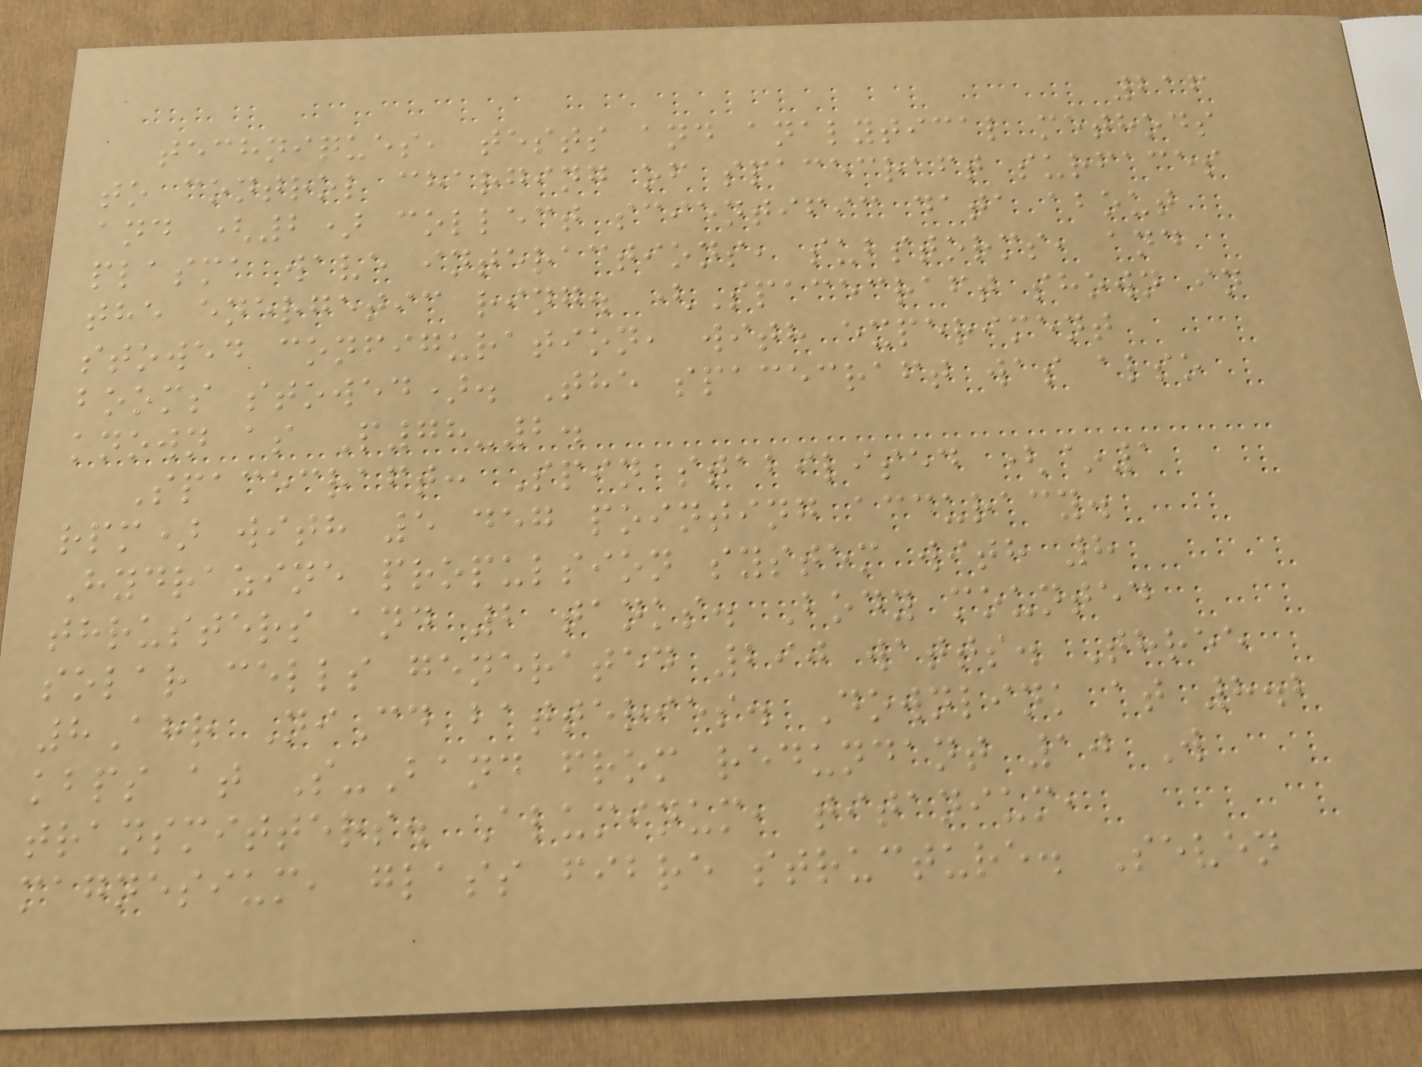216
techniques, tests and analytical methods
to control charging of spacecraft surfaces
and (2) collect scientific data about
plasma wave interactions, substorms, and
the energetic ring. (Spacecraft shown in
stowed configuration, with experiment
booms stowed). The spacecraft was also
known as P78-2.
Spacecraft: Spin stabilised (~1
rpm) with 5 deg pointing accuracy.
Hydrazine propulsion system with 8
thrusters and 2 tanks. Body mounted
solar cells generated 290 watts. Three
8Ahr NiCd batteries. Downlink at 8.2
kbps at S-Band from redundant 10 W
transmitters. Aluminum, titanium,
magnesium, glass fibre structure. Seven
